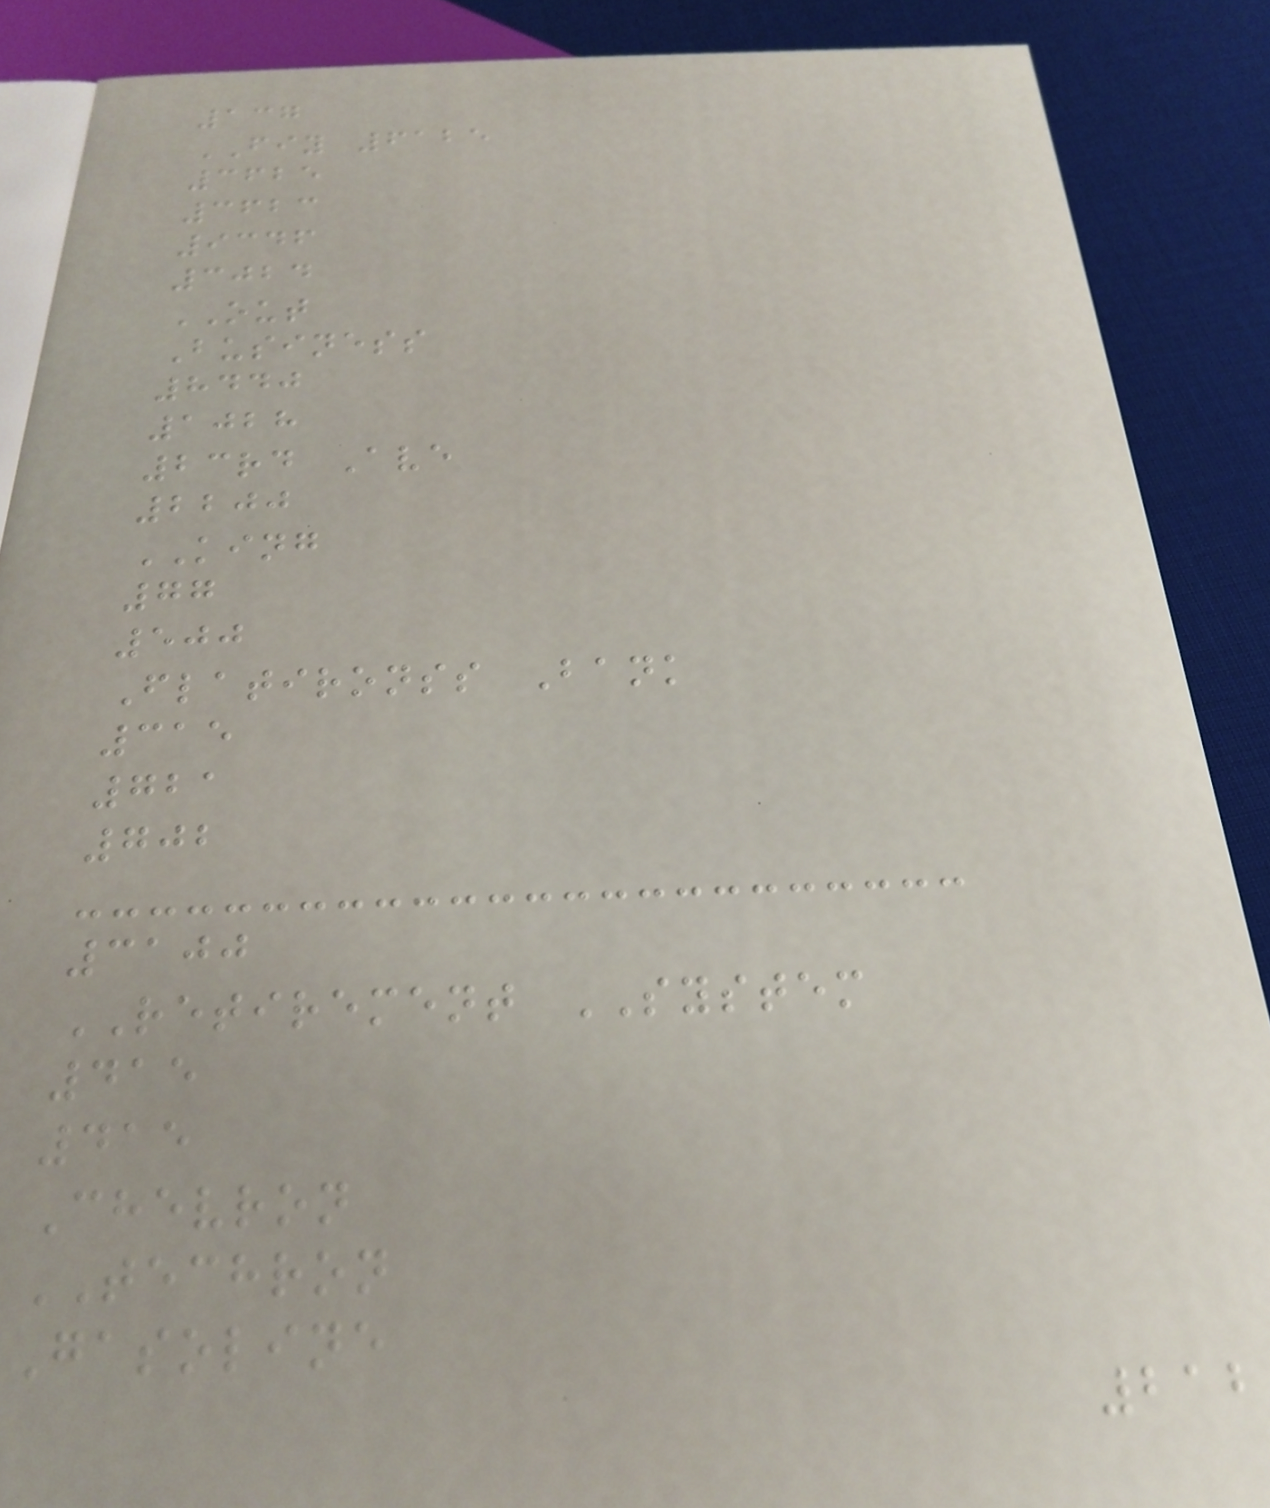137
FIY 6125
3625
3623
9346
3024
OUT
Business
8440
1028
23rd Ave
2200
KING
77
500
Flatironss Bank
315
721
702
3100
RETIREMENT SYSTEM
415
415
Chevron
TECHRON
Gasoline
212
